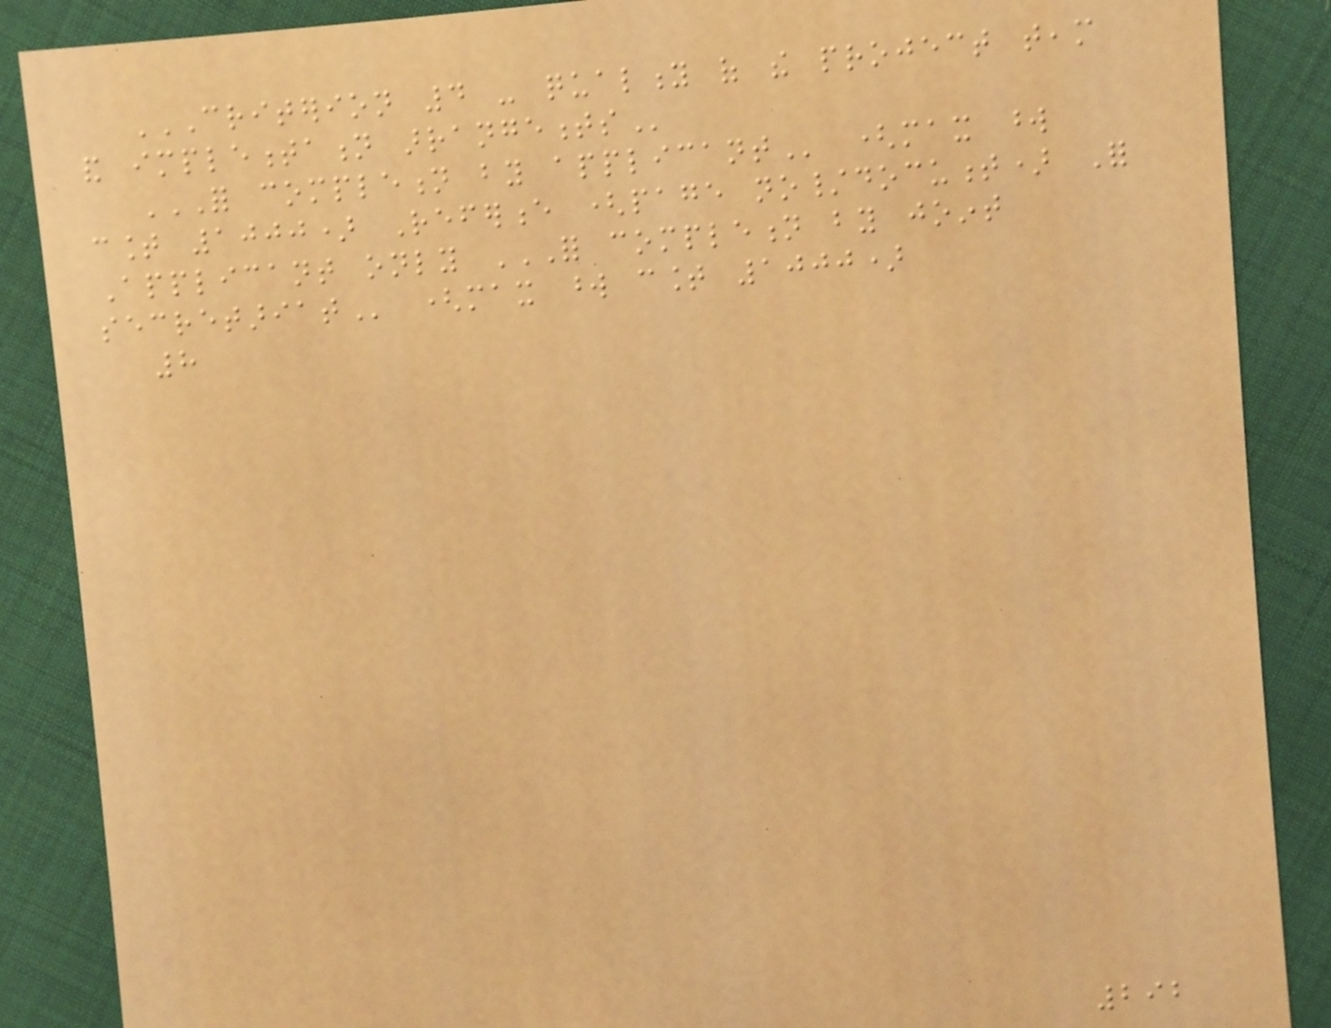CRITERION 4 - QUALITY OF THE PROJECT TEAM
AND IMPLEMENTATION ARRANGEMENTS
FOR COMPLETION BY APPLICANT (max word
count 1000) Reference (page no/document) For
Applicant only FOR COMPLETION BY JOINT
SECRETARIAT (max word count 1000)
8
292
